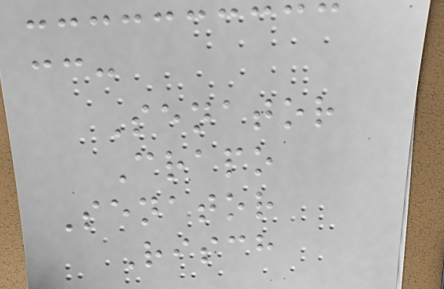cc:
Senator
Crapo
Senator
Risch
